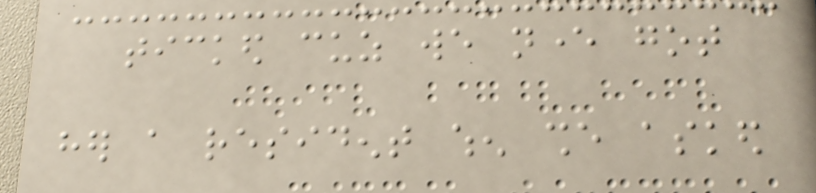ticked cuz we never got
her a resident when she asked
